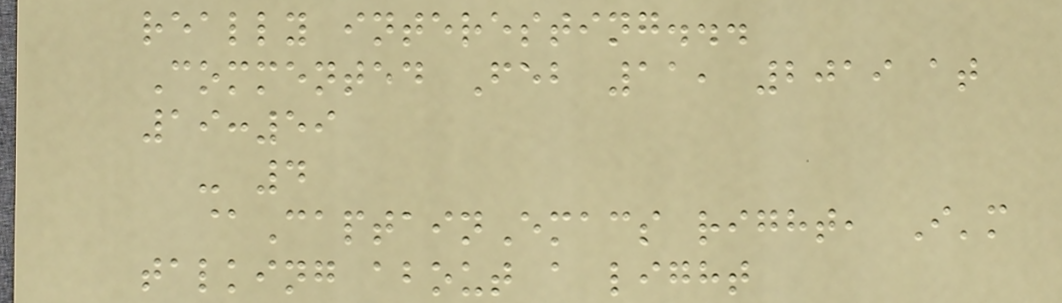really interesting...
Commented Feb 11, 2019 at
19:59
- 4
@CaptainEmacs right, I'm
talking about a light
